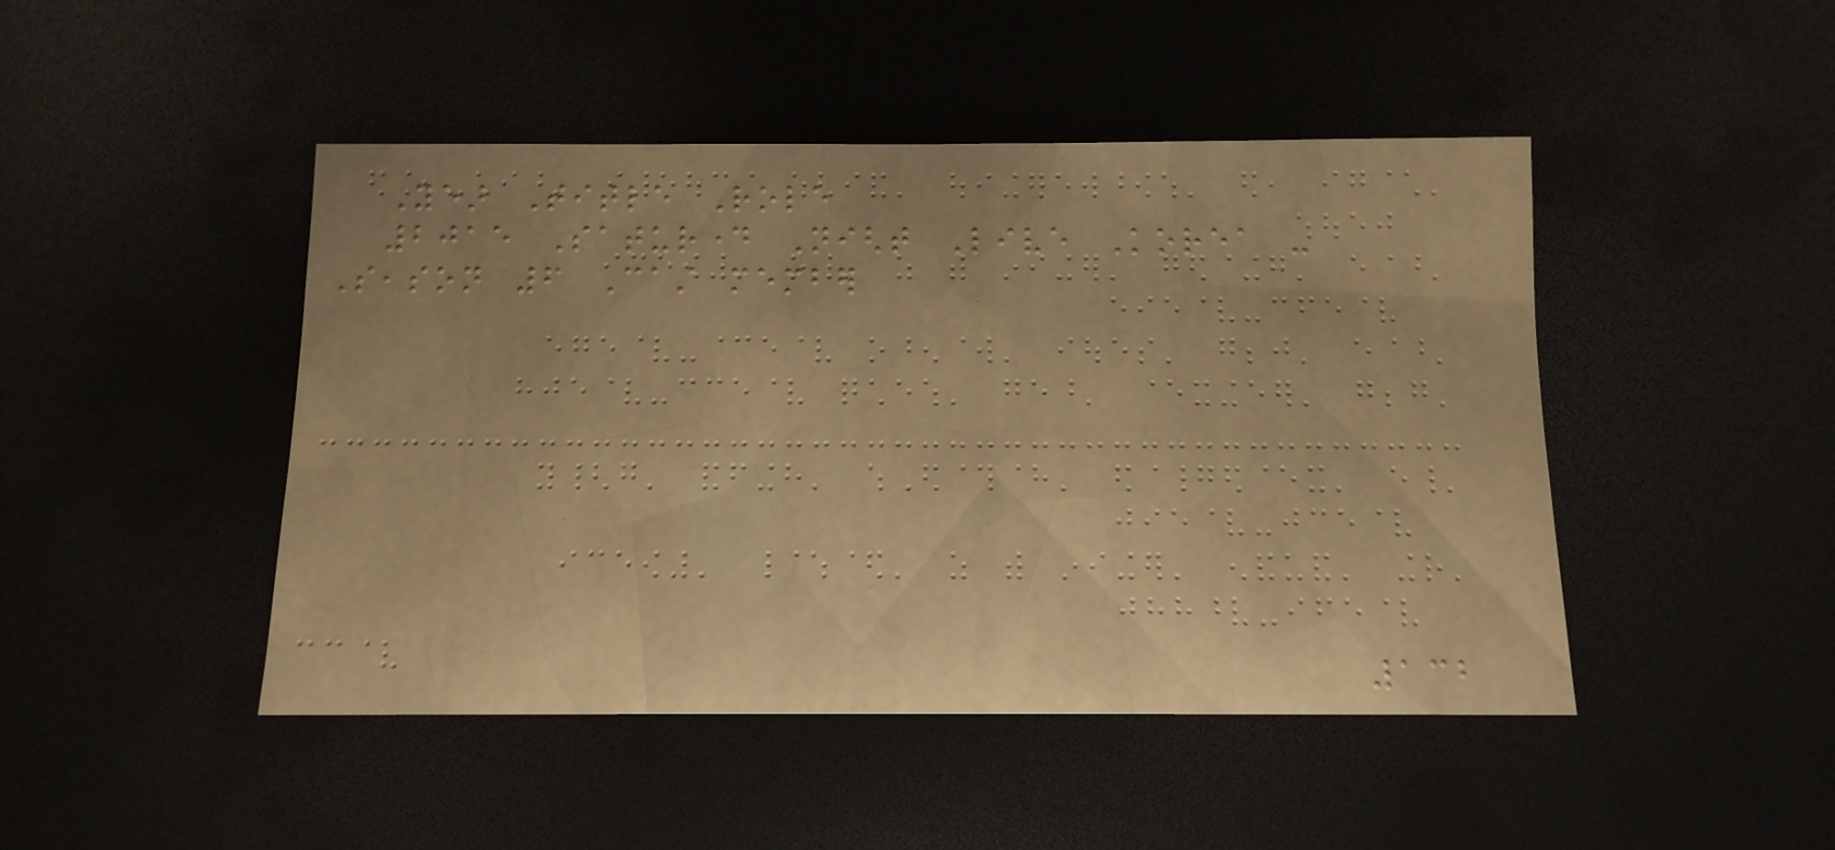Year Title Role
2015 Saturday Night Live Korea -
Season 6 Cast member
132
